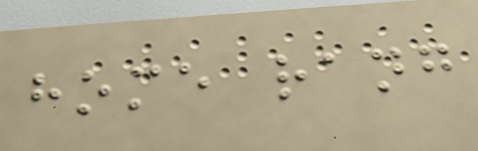home rang
